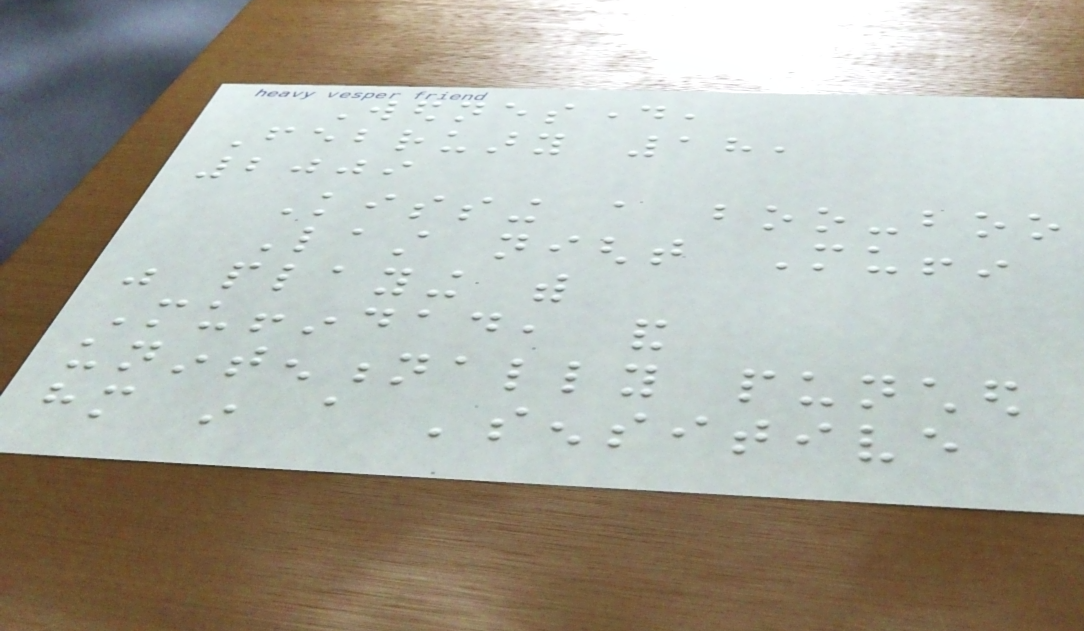Wednesday,
February 18,
2009
Kissing a boo-boo
Last night Muffin
was playing with
Muffindad, and
unintentionally punched
him in a 'sensitive
